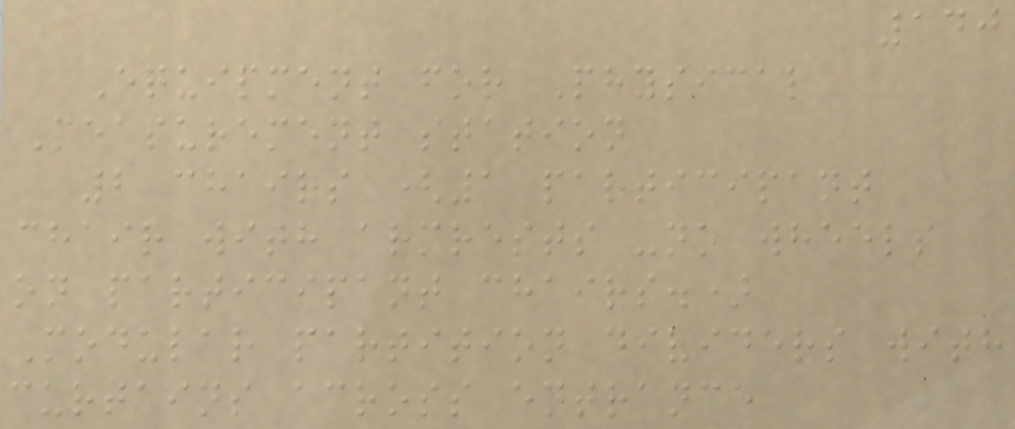140
Equipment for Physical
Measurement station
2 chairs (1 participant
chair with armrests -no wheels
on participant chairs.)
Modular partition dividers with
curtains across entrance
